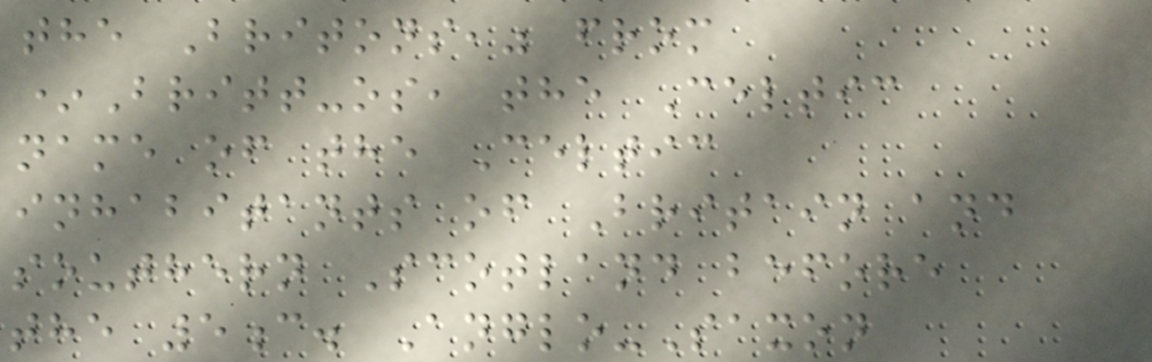the Britons," from
*Britt-os, the Celtic
name of the Celtic
inhabitants of Britain and
southern Scotland before
the 5c. Anglo-Saxon
